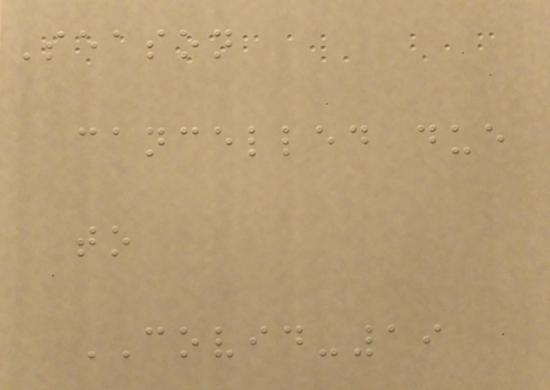Season
cancelled due
to
COVID-19
